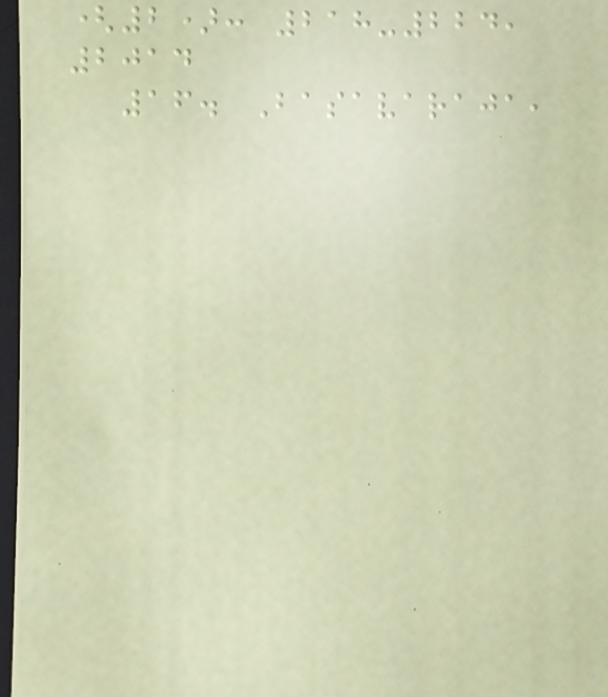(2): 218-224,
2014
16. Basavaraja,
